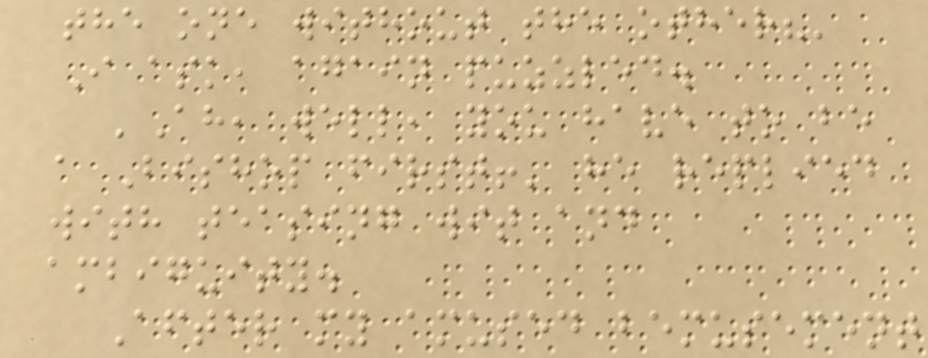the one without the other?'
I ask, again puzzled.
'Ah, well, you have to be
a Bishop first!' he replied
with teasing wit and
ambiguity.
After my amused bemusement
